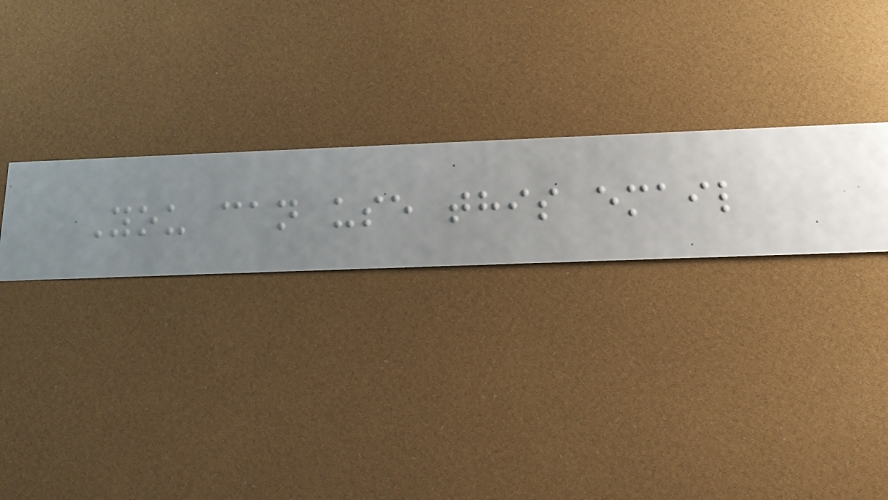You can use this email
